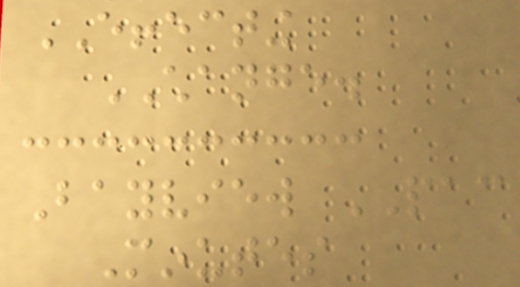EFFECTING
CHANGE.
Bayview PAC
Minutes
